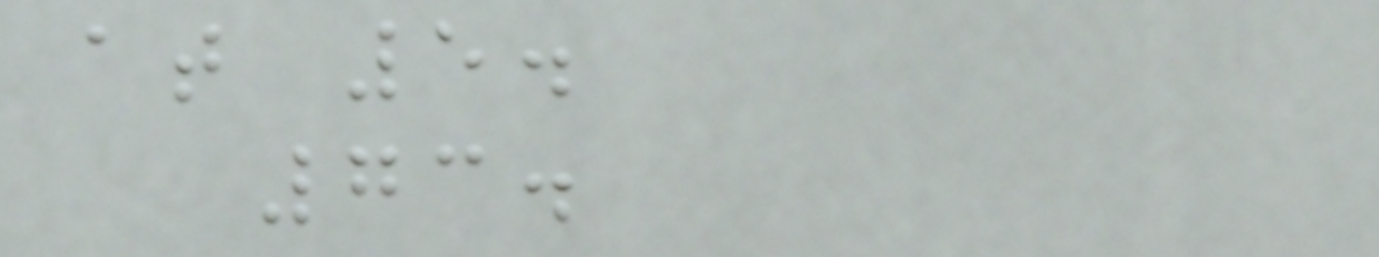at 5.
73.
